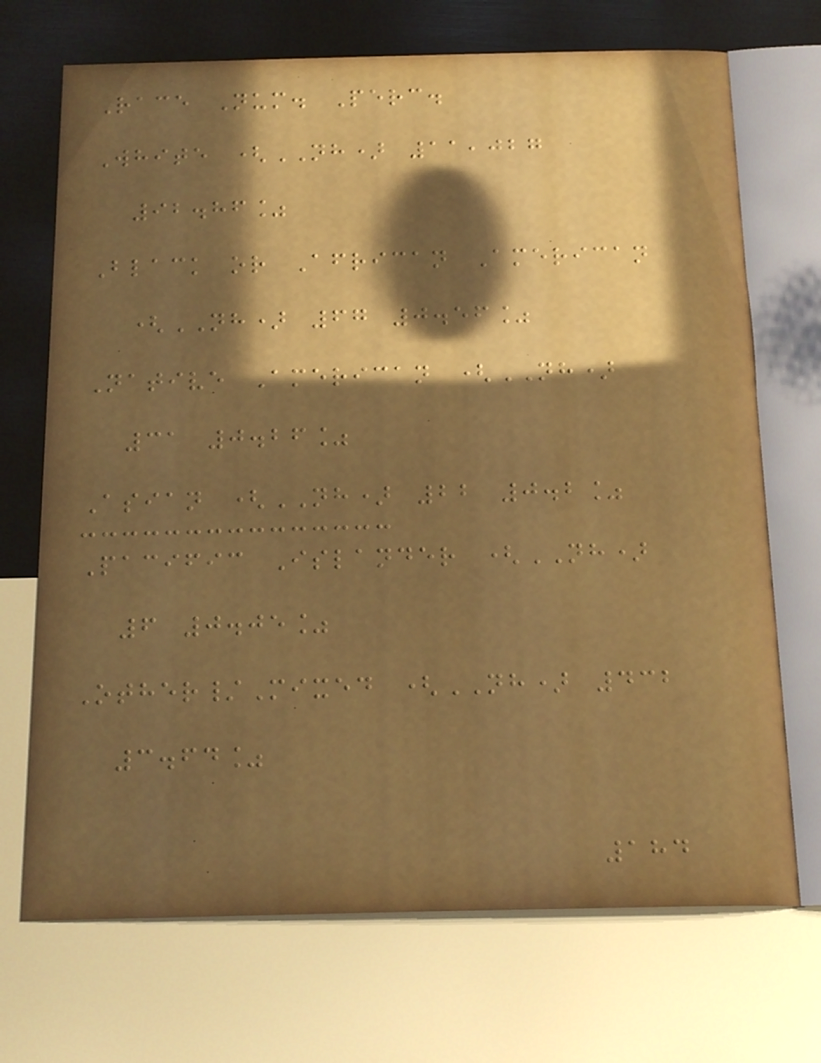Race Num. Perc.
White (NH) 11,027
92.86%
Black or African American
(NH) 67 0.56%
Native American (NH)
31 0.26%
Asian (NH) 22 0.2%
Pacific Islander (NH)
6 0.05%
Other/Mixed (NH) 432
3.64%
184
